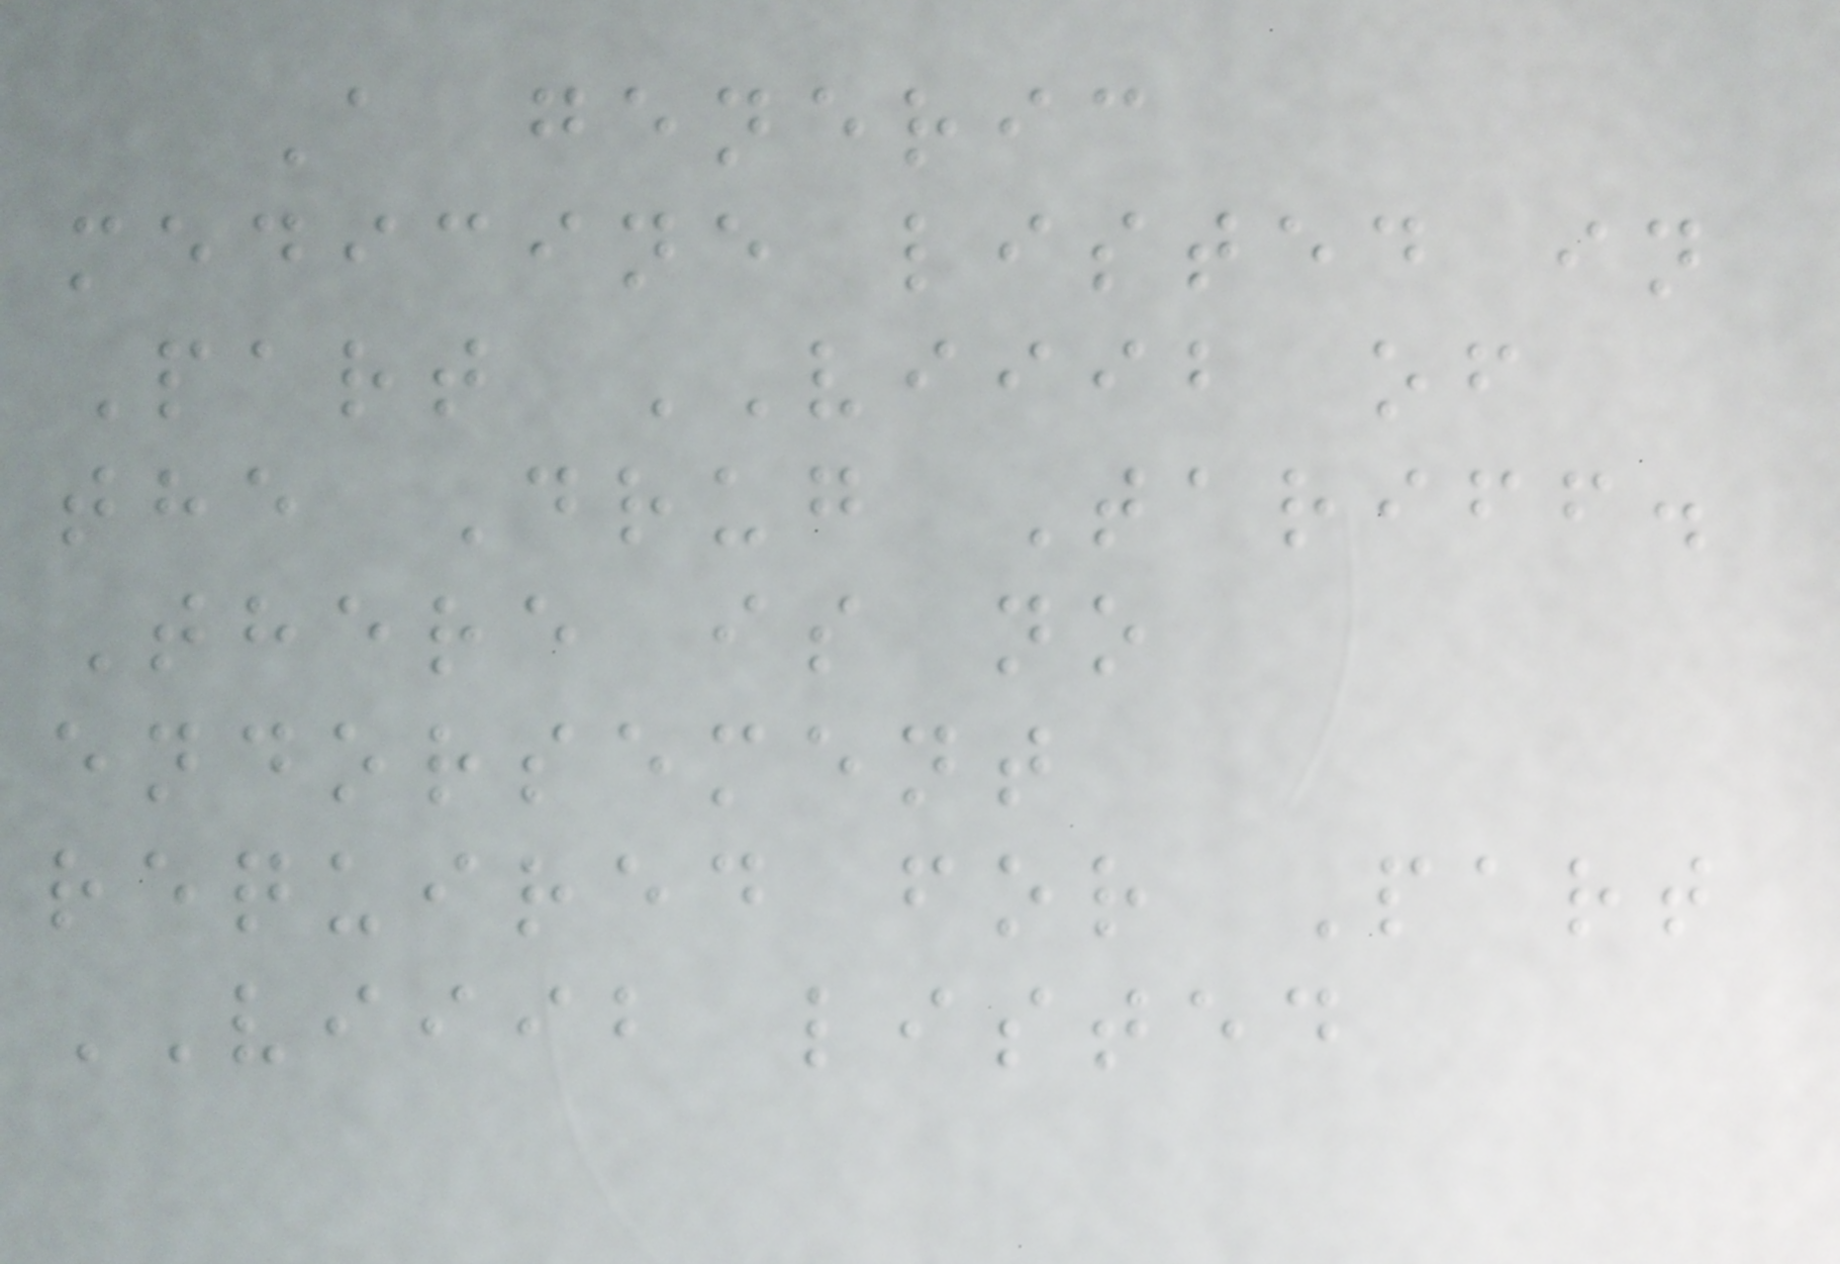A generic
medicine listed in
Part VIIIB of
the Drug Tariff.
There is no
endorsement
required for Part
VIIIB listed
